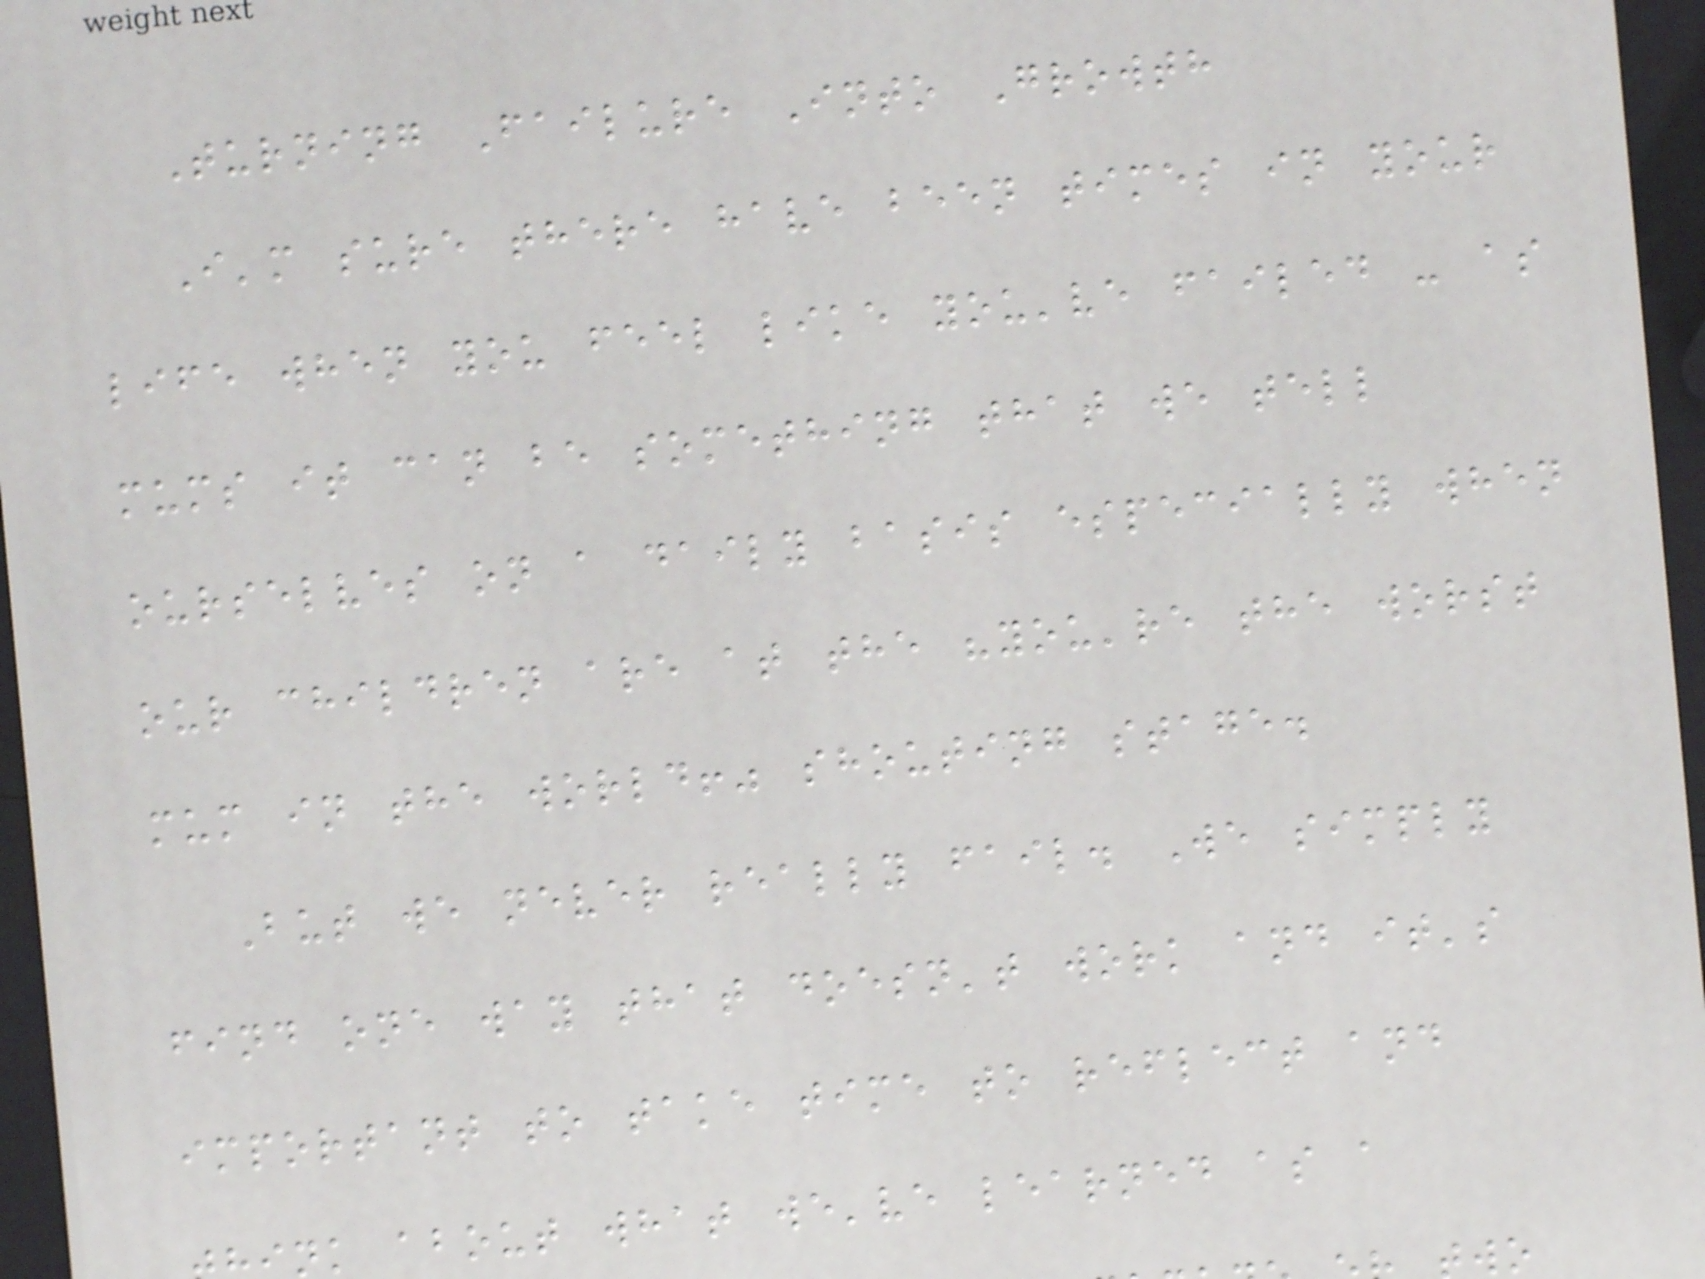Turning Failure Into Growth
I'm sure there have been times in your
life when you feel like you've failed - as
mums it can be something that we tell
ourselves on a daily basis especially when
our children are at the "you're the worst
mum in the world!" shouting stage.
But we never really fail. We simply
find one way that doesn't work and it's
important to take time to reflect and
nk about what we've learned as a
